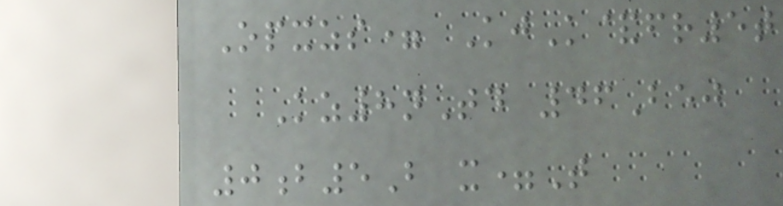Opxzs= KjK&fr5t
Kz8nTd 46Bej
0b5B x=T
